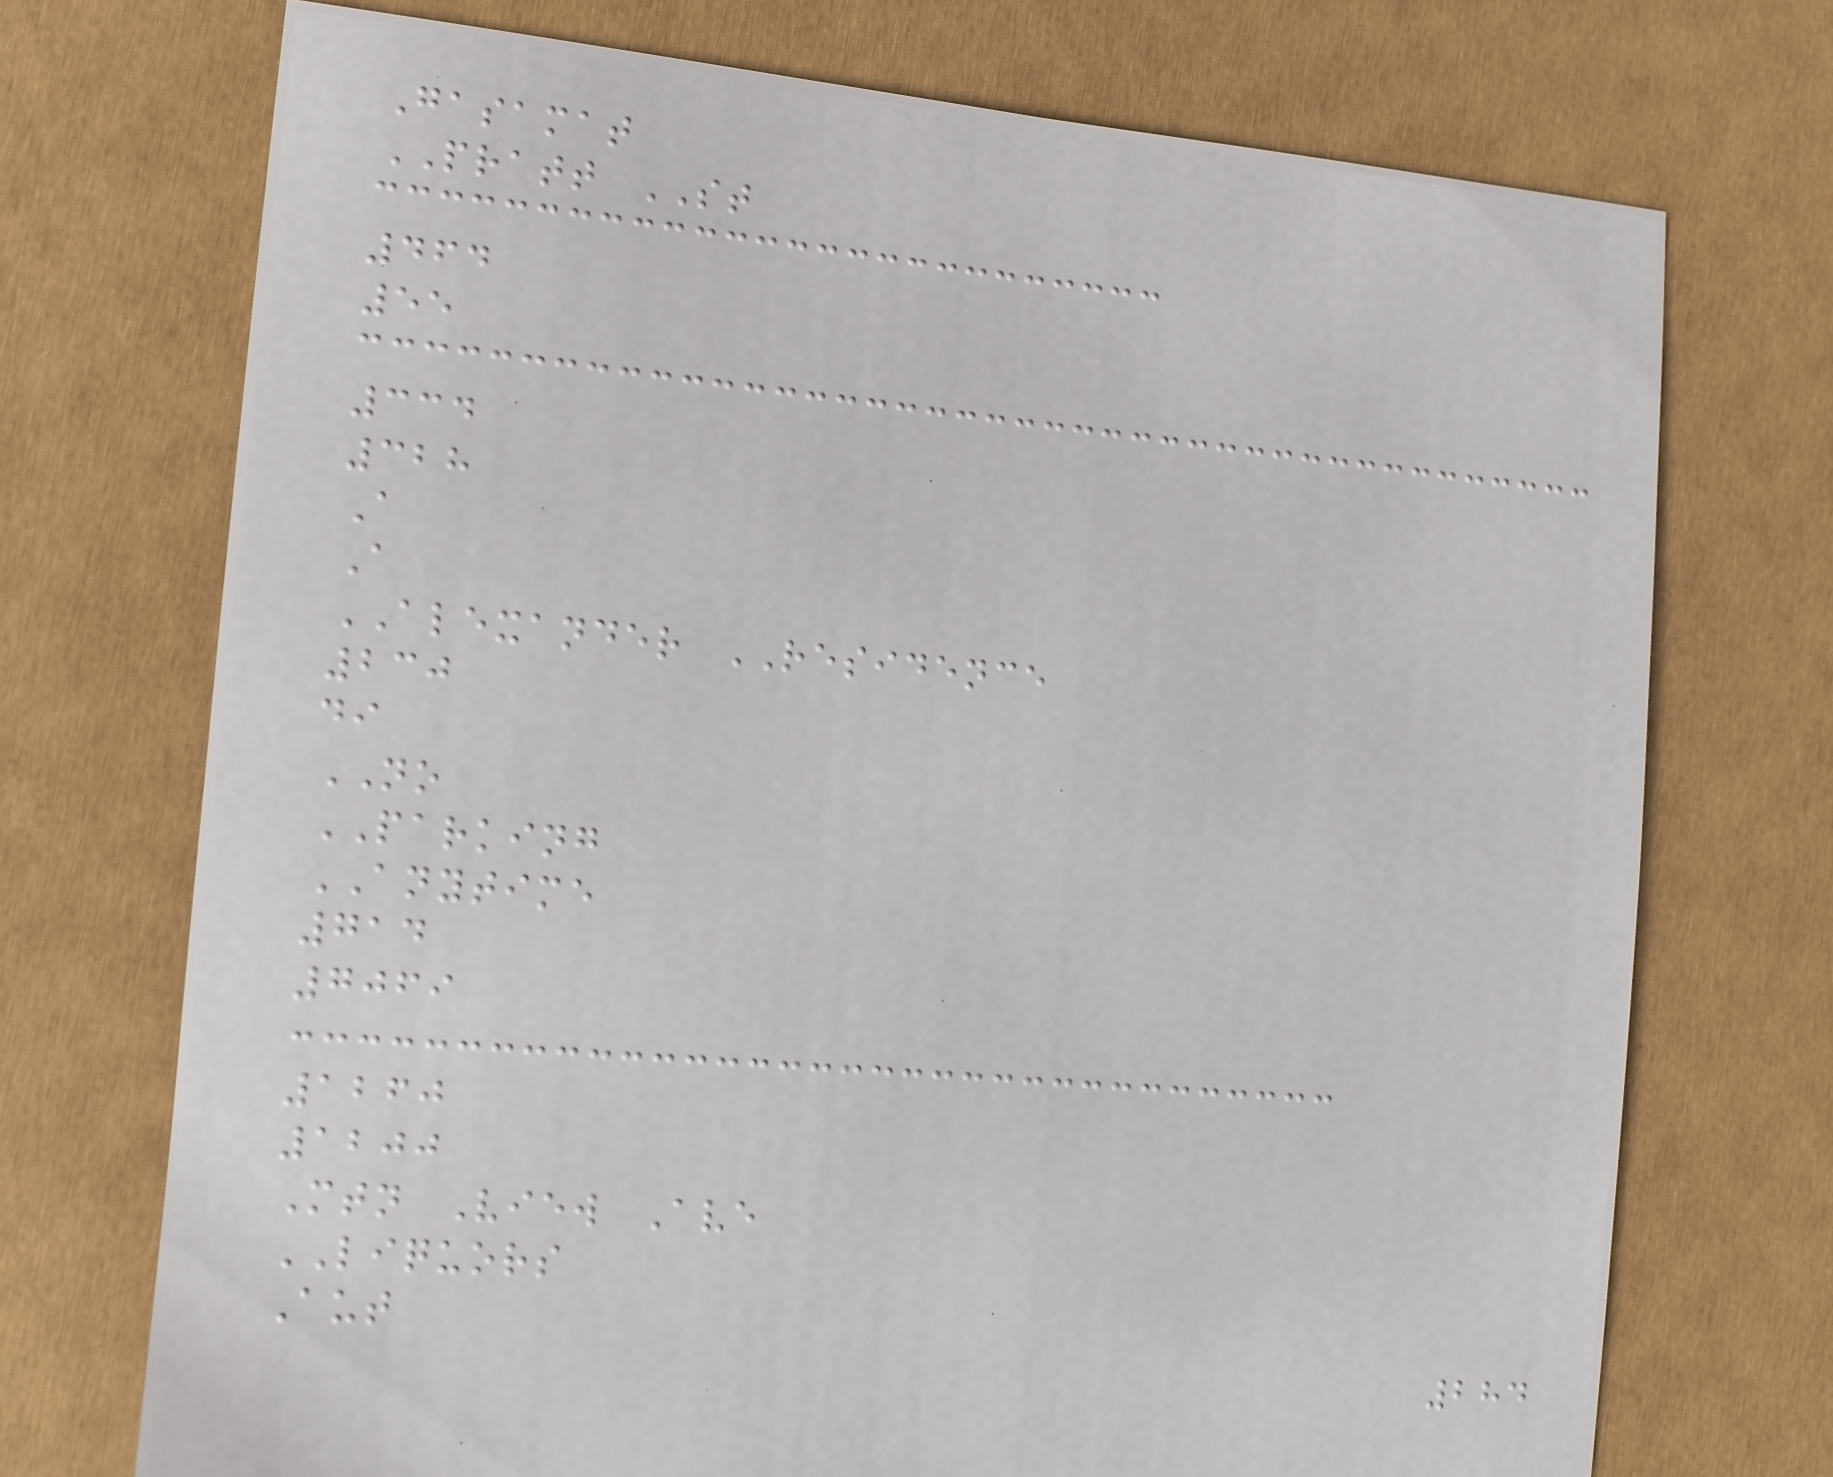Gasamat
PRATT ST
464
55
334
328
A
A
ALEXANDER RESIDENCE
230
di
NO
PARKING
ANYTIME
714
7069
1260
1200
Mtn View Ave
LIQUORS
Aut
284
